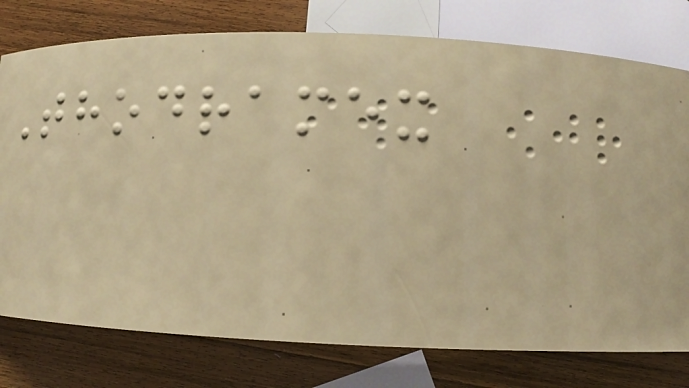Thodramex
